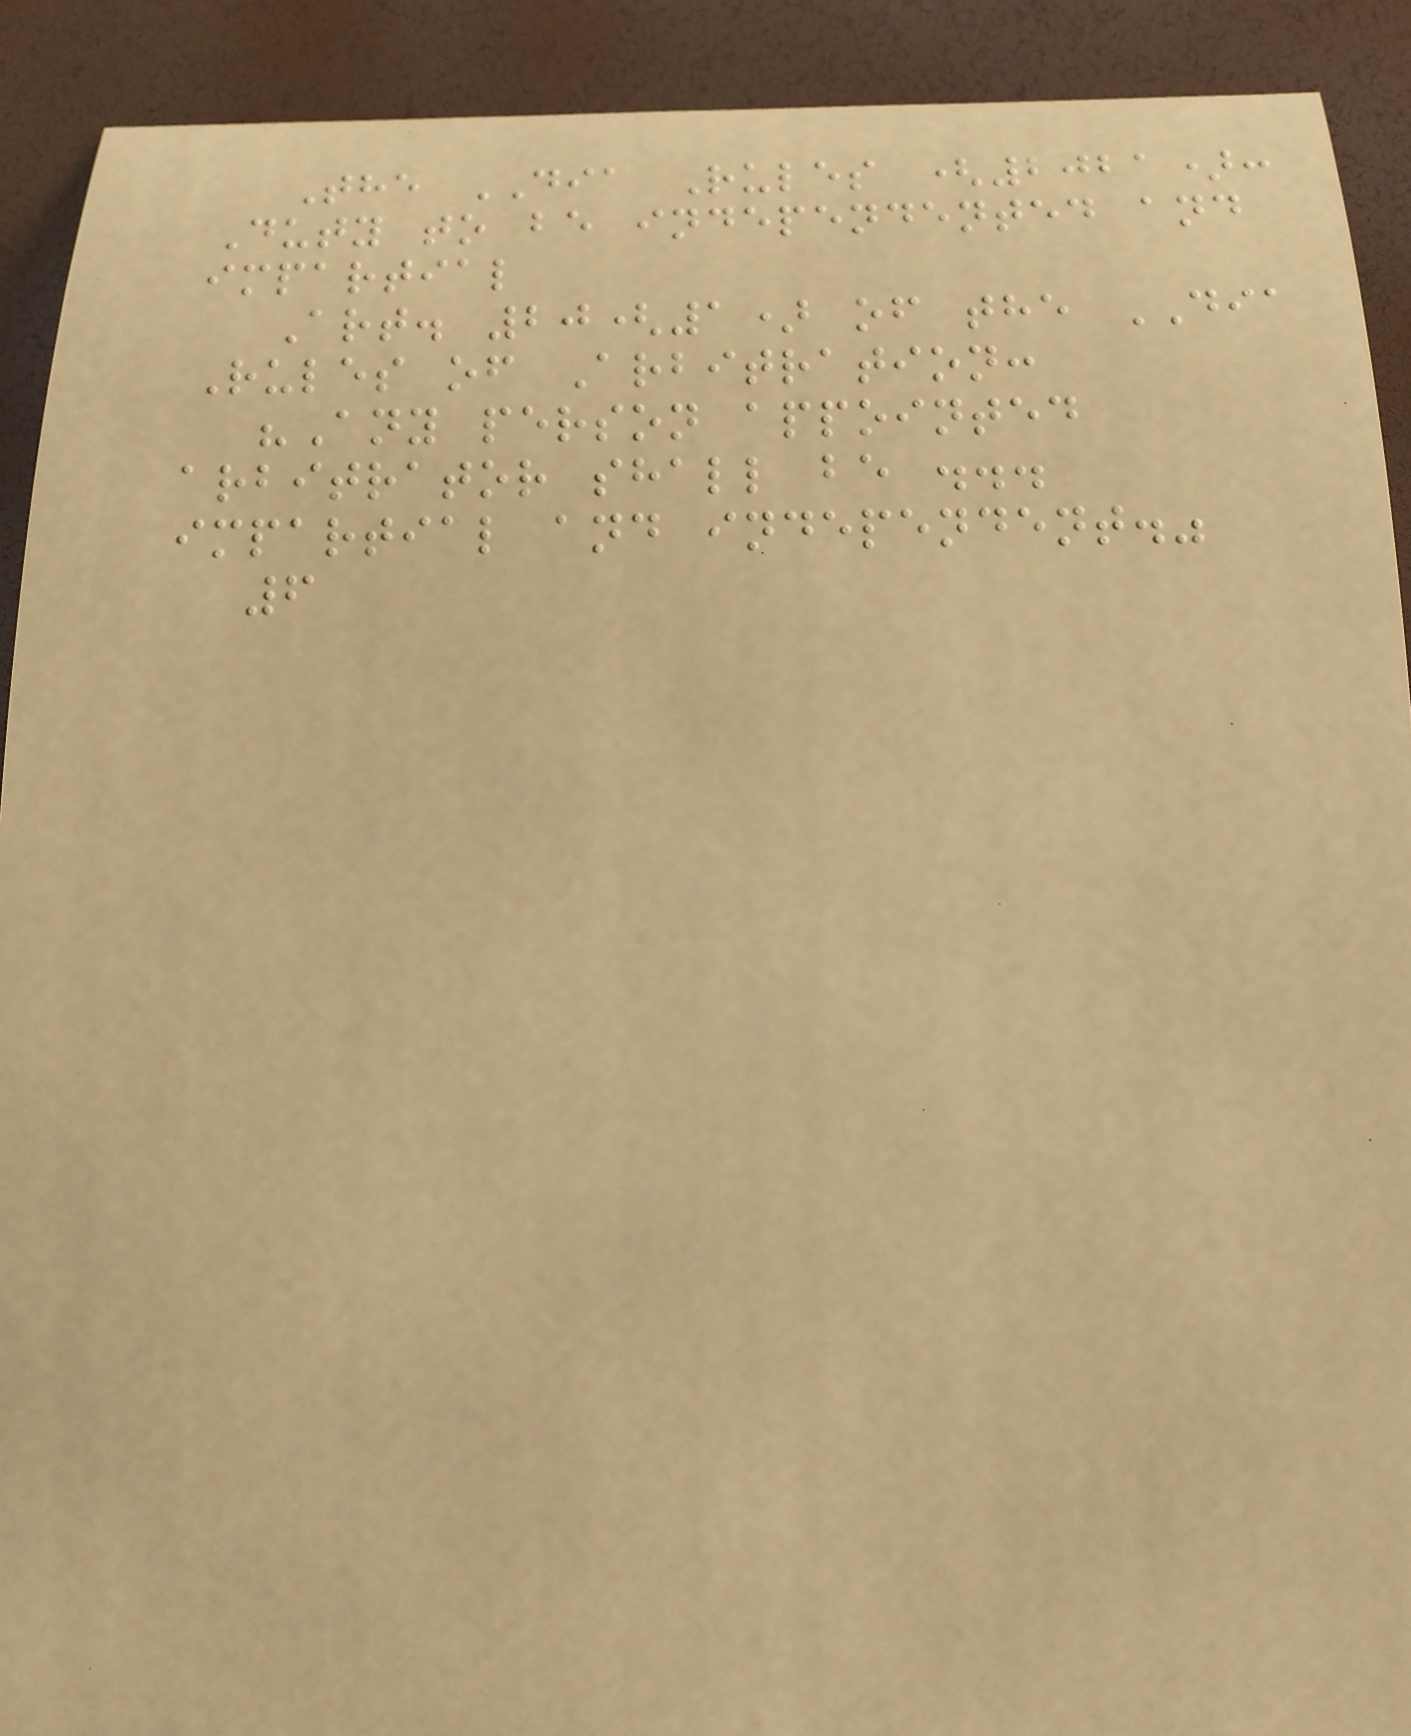The DIA Rules (2021):
Duty to be independented and
impartial
Art. 20(1) of the DIA
Rules of Arbitration:
"Any person appointed
arbitrator shall be ...
impartial and independent."
6
